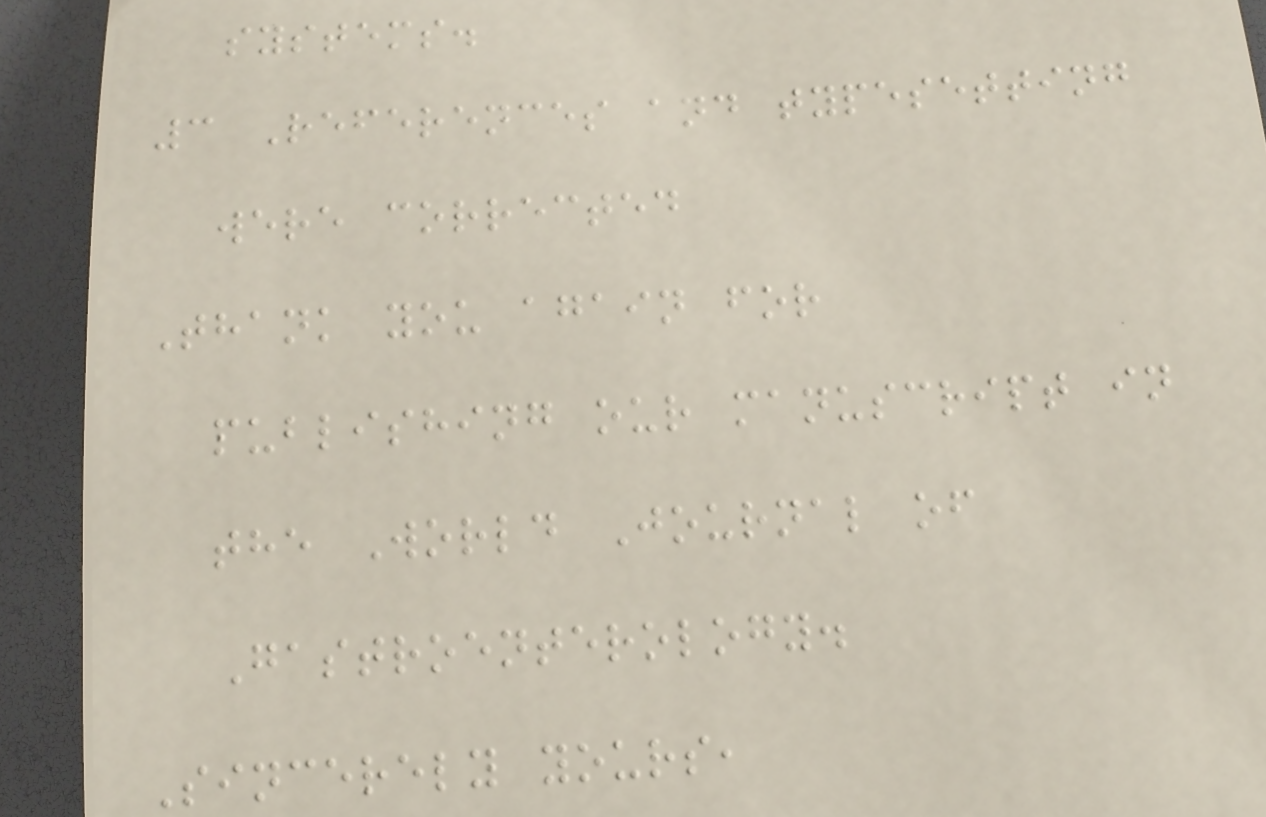systems.
3 References and typesetting
were corrected
Thank you again for
publishing our manuscript in
the World Journal of
Gastroenterology.
Sincerely yours,
